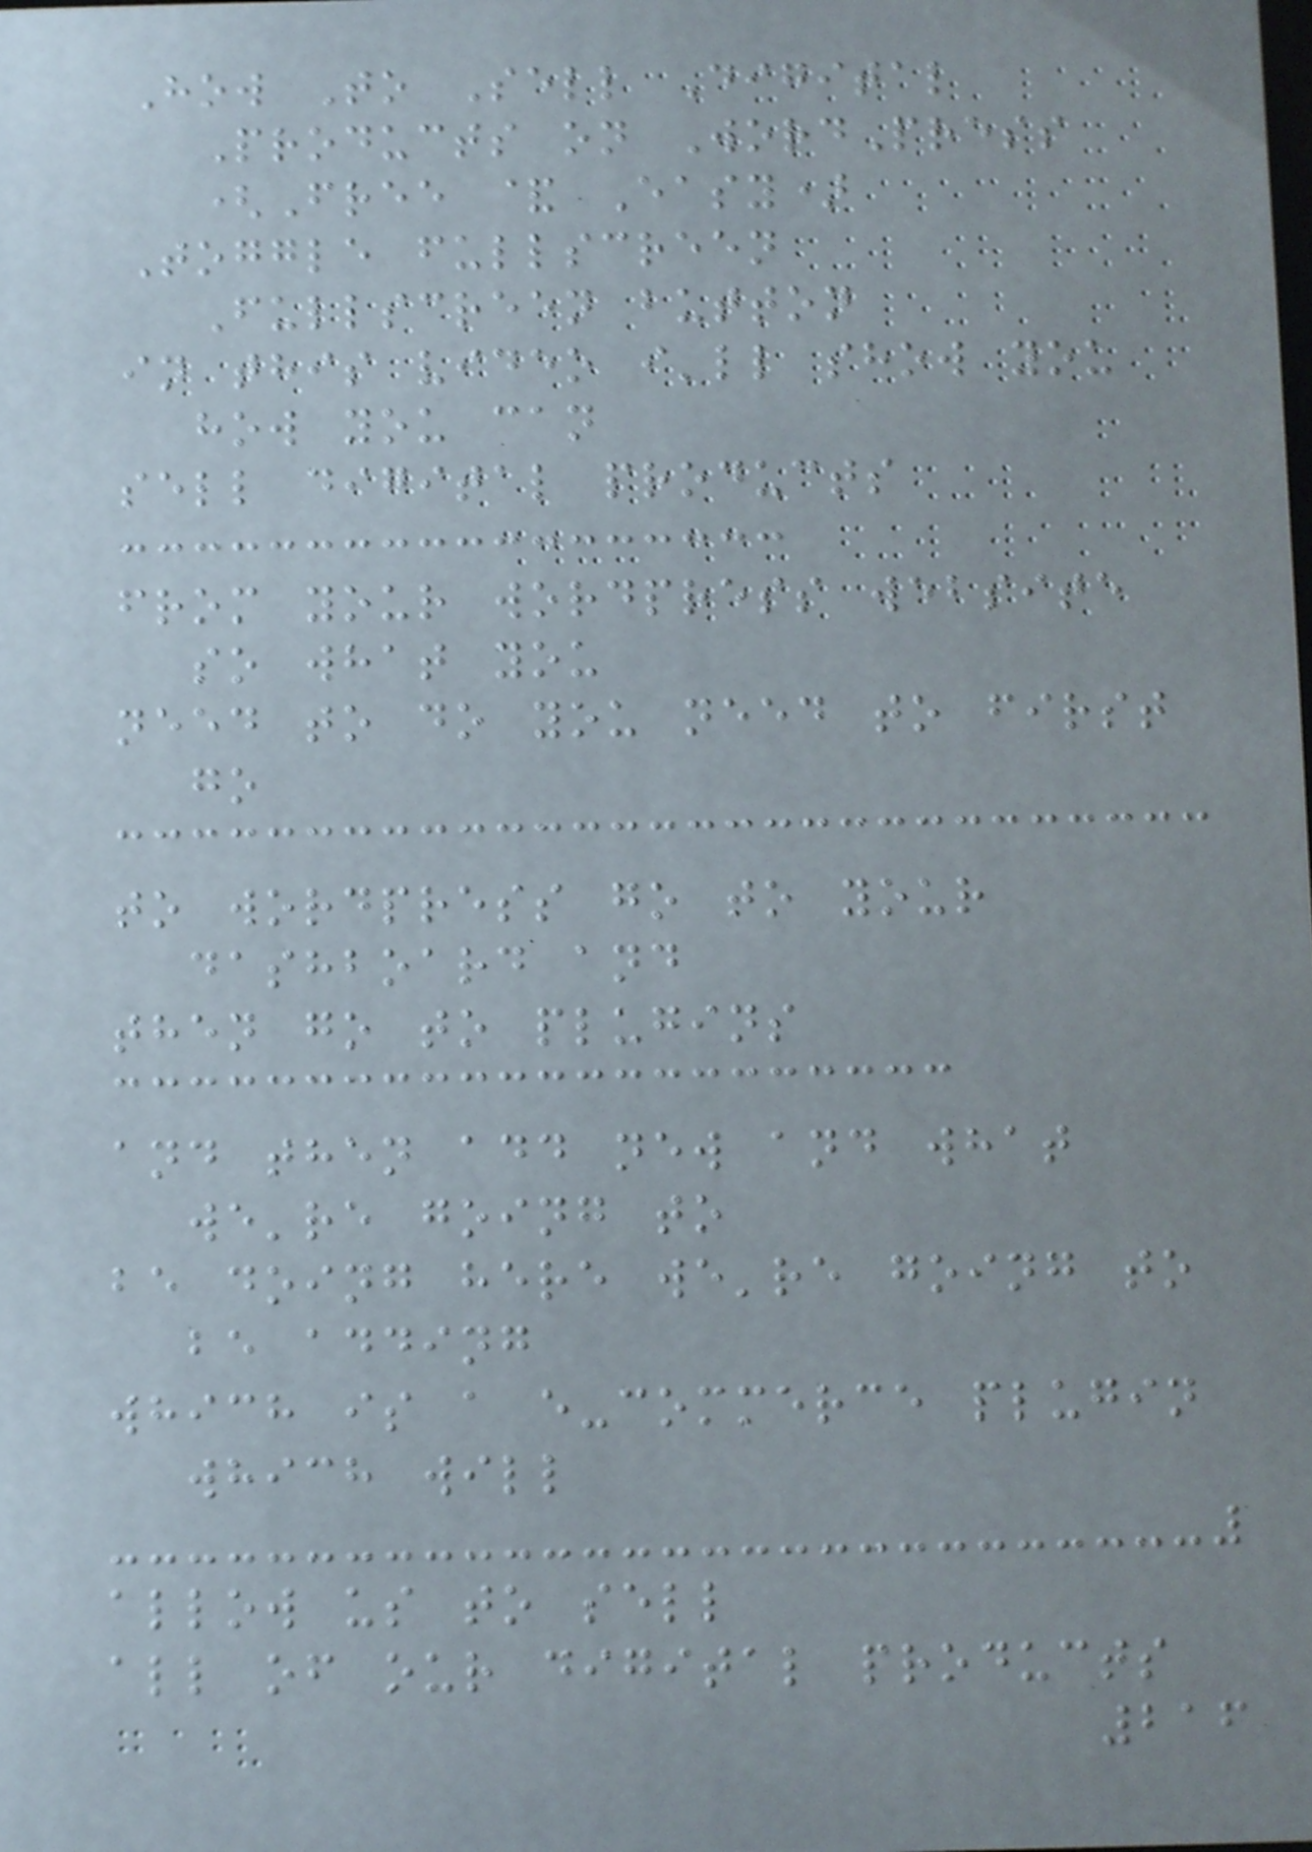How To Sell Digital
Products on WordPress
(Free & Easy)
Toggle fullscreen
Fullscreen button
in this video i'll show you
how you can
sell digital products
from your wordpress website
so what you
need to do you need to first
go
to wordpress go to your
dashboard and
then go to plugins
and then add new and what
we're going to
be doing here we're going to
be adding
which is a e-commerce plugin
which will
allow us to sell
all of our digital products
216
